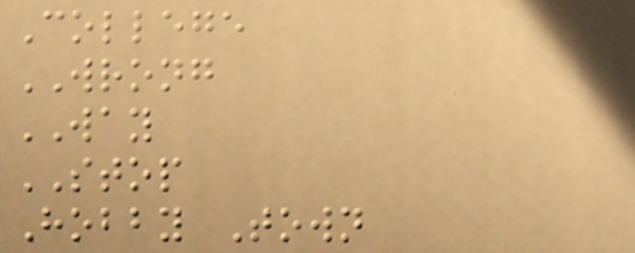College
WRONG
WAY
STOP
Hobby Town
